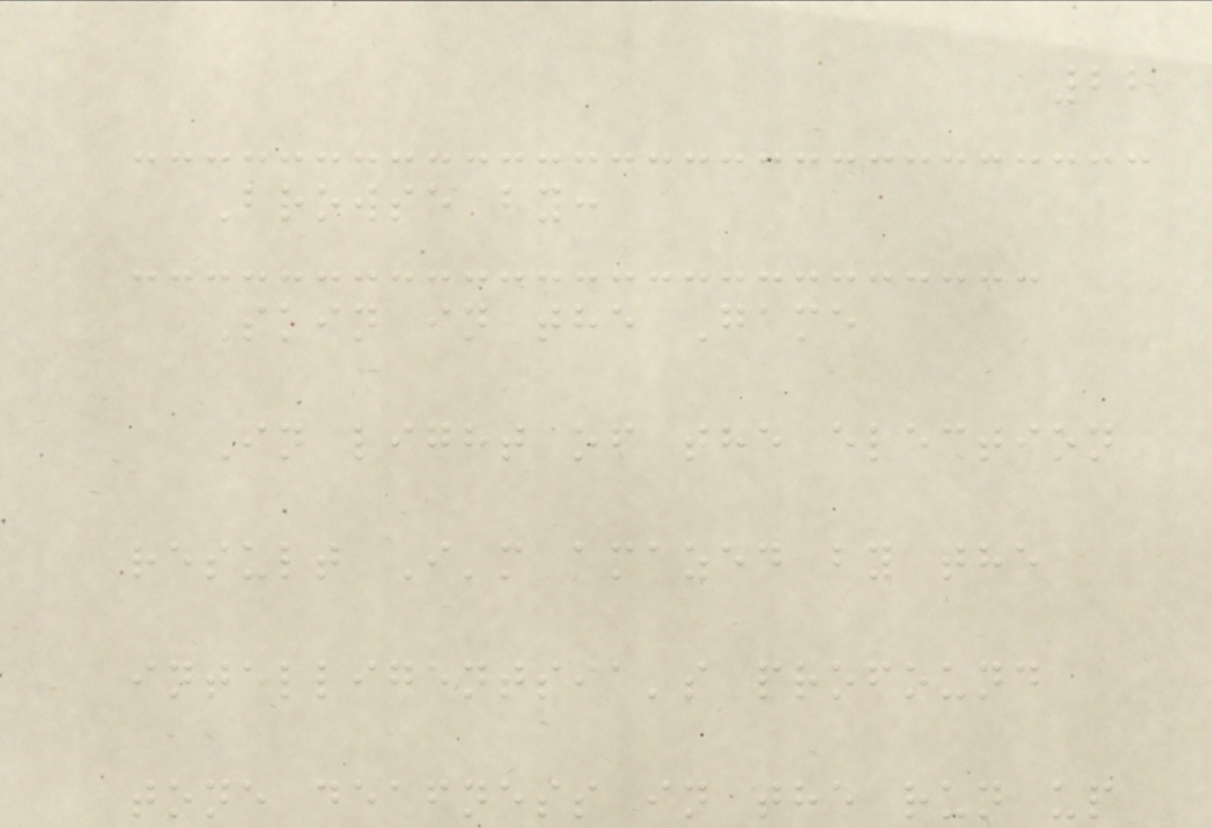22
Browse by:
Skin in the Game
In light of the election
result I'm amazed by the
intelligentsia's profound
tone deafness in the run up
